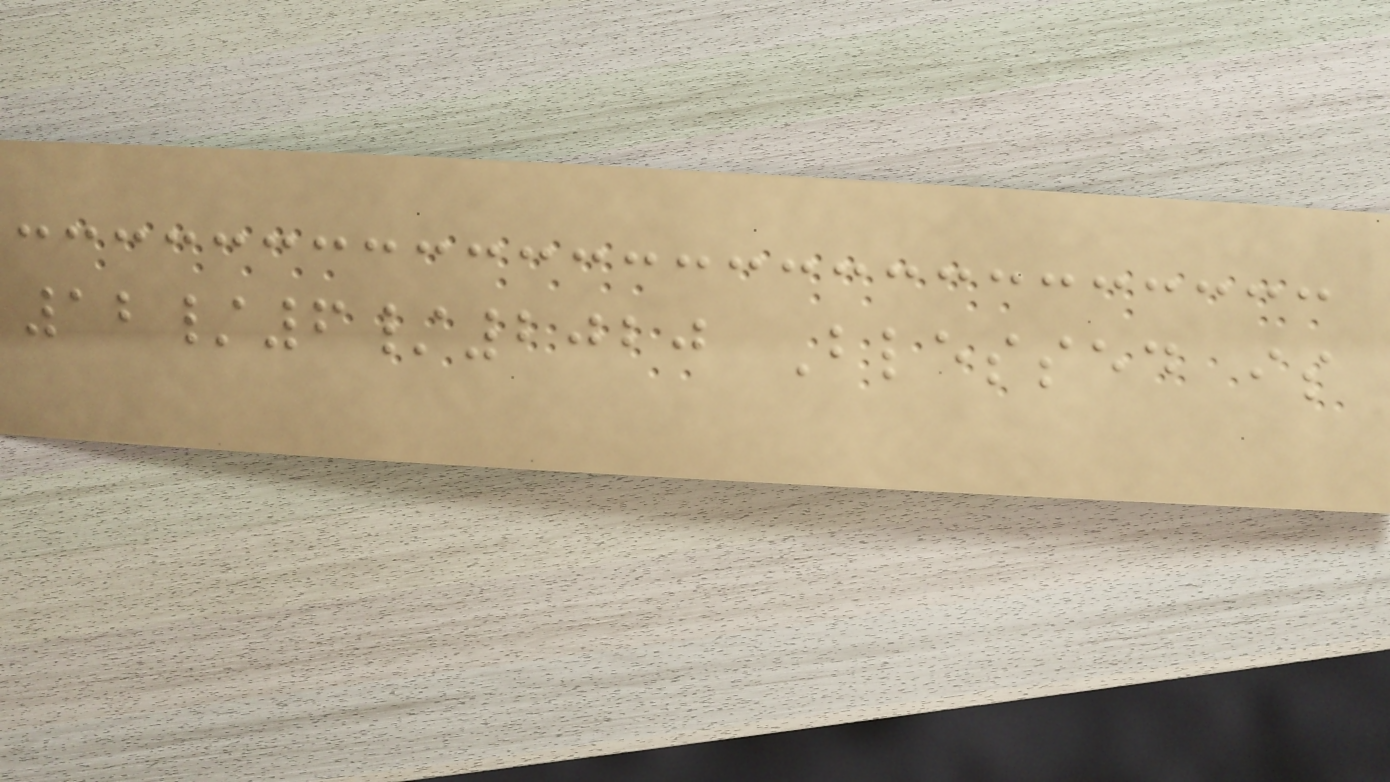12/6/2020 Blessed is
